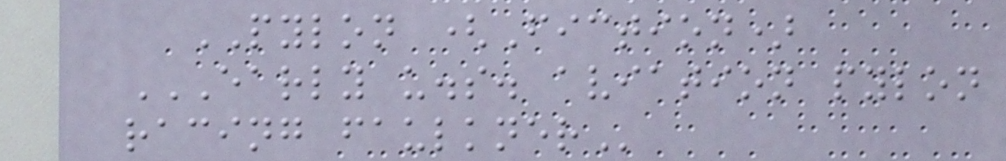PYLON (Fiction)
EARLY U.S. AVIATION PYLON
RACING FAULKNER
